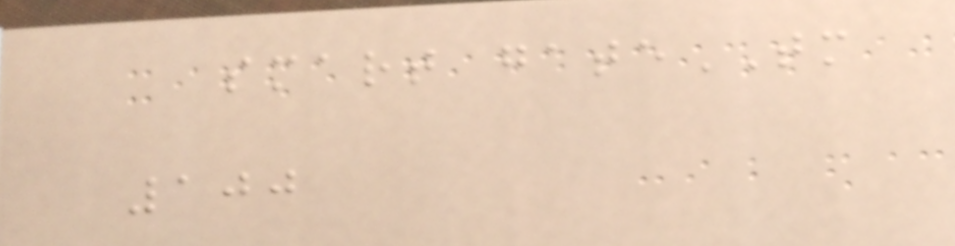smart gateTM
100
